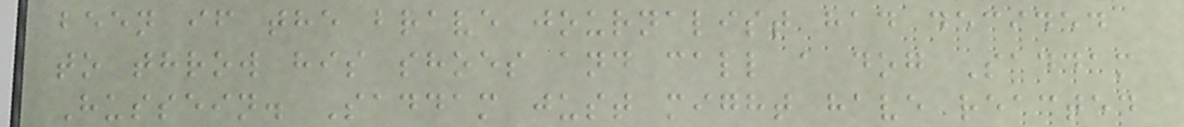been if the brave journalist had decided
to throw his shoes and call a dog Saddam
Hussein. Saddam just might have reacted
